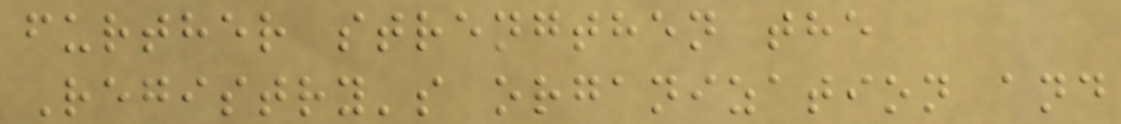further strengthen the
Registry's organization and
